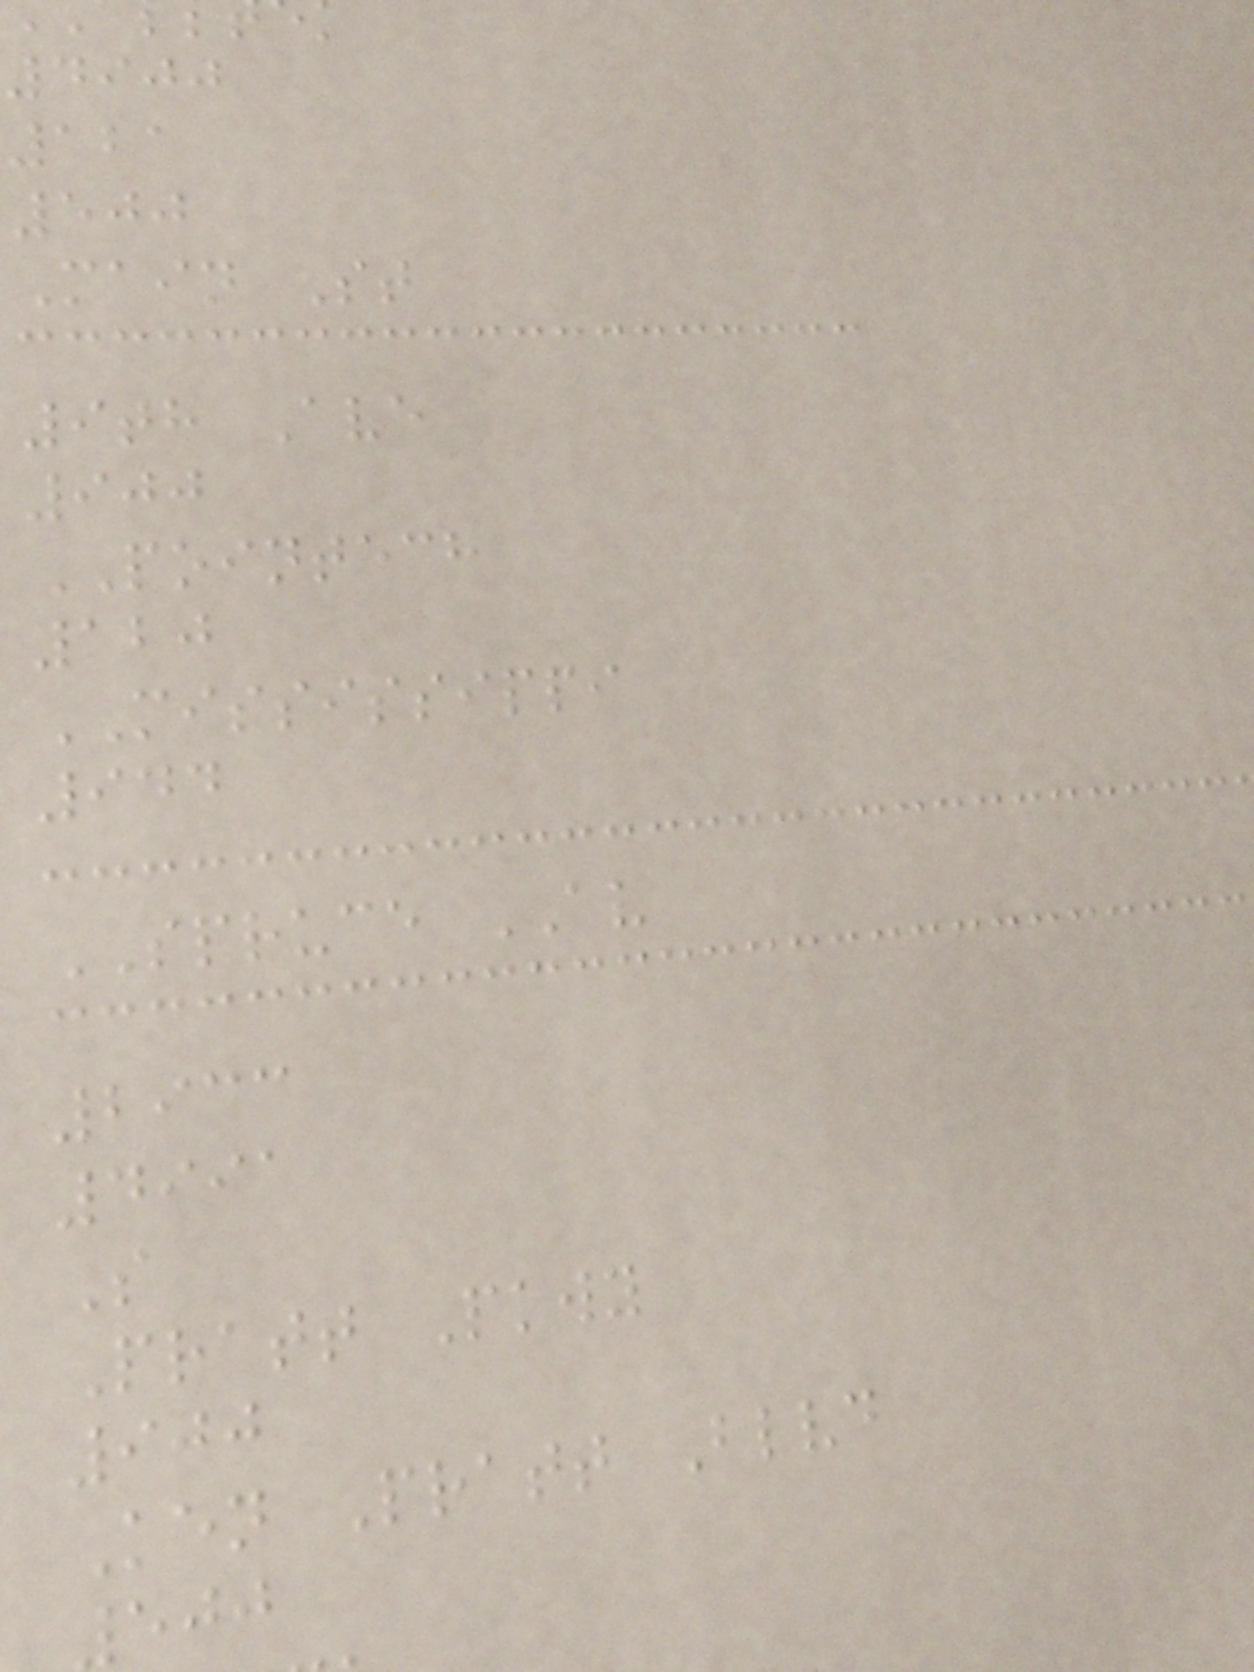4900
121
500
Main St
9th Ave
900
POINTECH
120
MISSISSIPPI
944
SPRUCE AV
2933
4991
S
Pratt Pkwy
900
Ken Pratt Blvd
